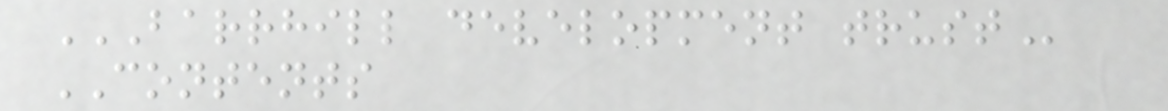BARRHILL DEVELOPMENT TRUST
CONTENTS
